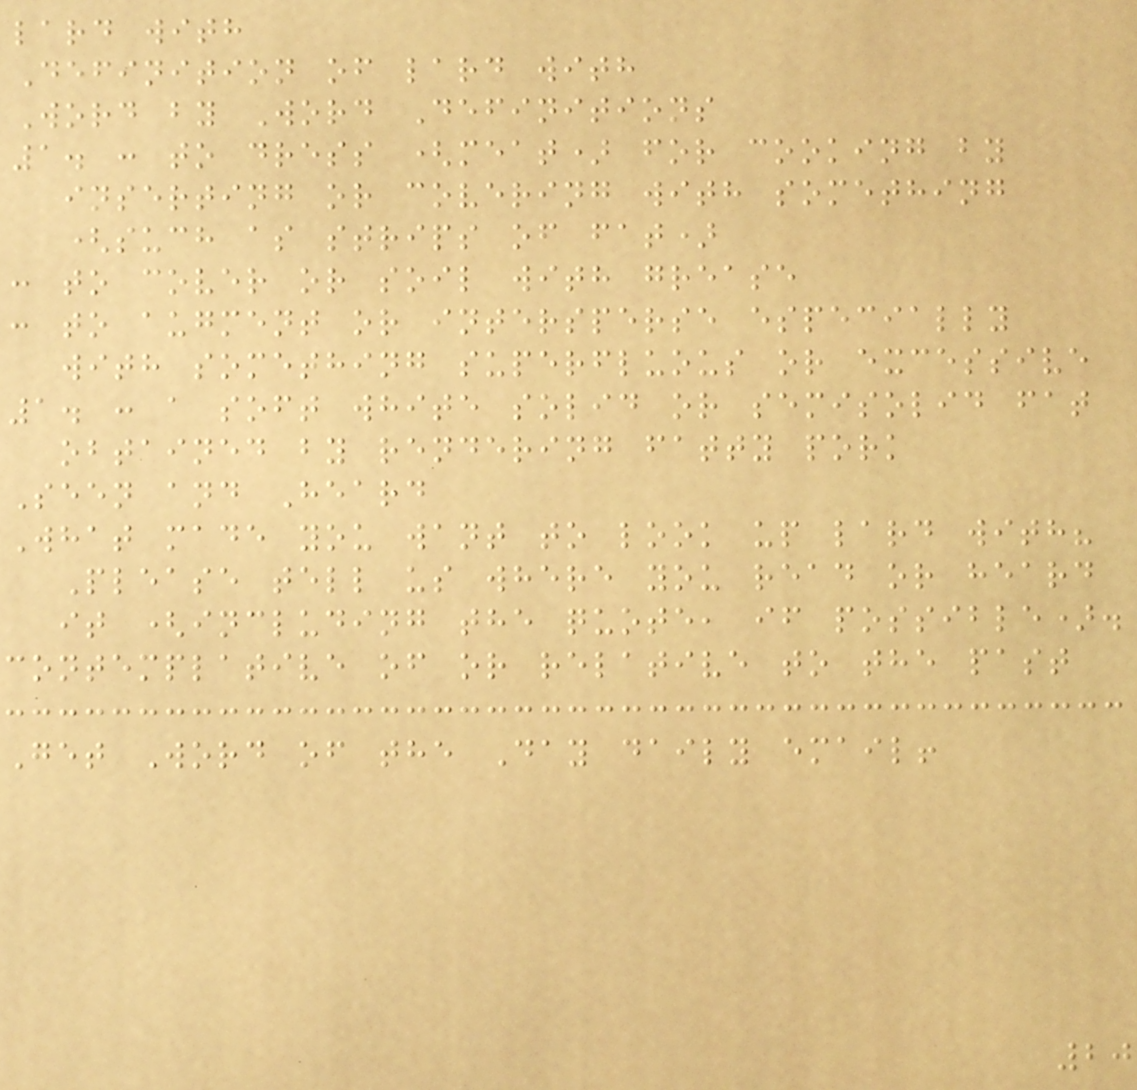lard with
Definition of lard with
Word by Word Definitions
1. : to dress (meat) for cooking by
inserting or covering with something
(such as strips of fat)
: to cover or soil with grease
: to augment or intersperse especially
with something superfluous or excessive
1. : a soft white solid or semisolid fat
obtained by rendering fatty pork
Seen and Heard
What made you want to look up lard with?
Please tell us where you read or heard
it (including the quote, if possible).
contemplative of or relative to the past
Get Word of the Day daily email!
20
